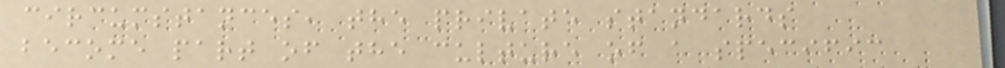circumstances, the private standards
become part of the culture of a specific
